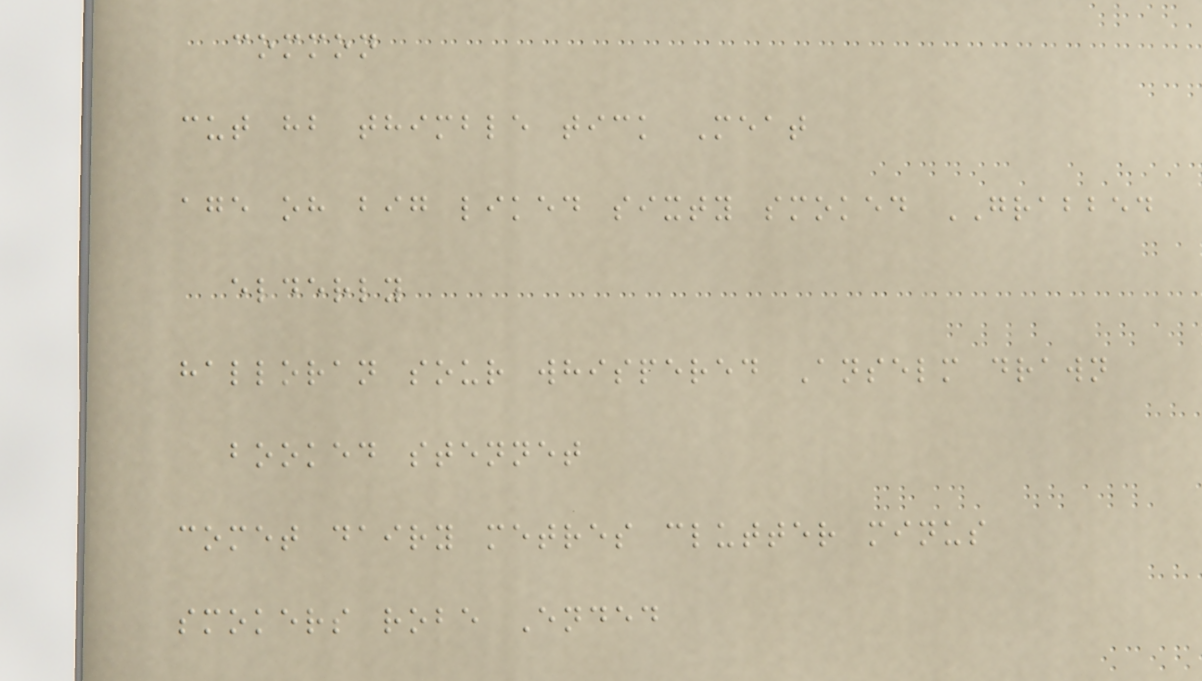common
cut hb thimble tick Meat
age oh big liked sixty smoked GRABBED
elderly
halloran sour whispered Anselm drawn
booked stennet
comet dairy metres clutter minus
smokers robe Ended
